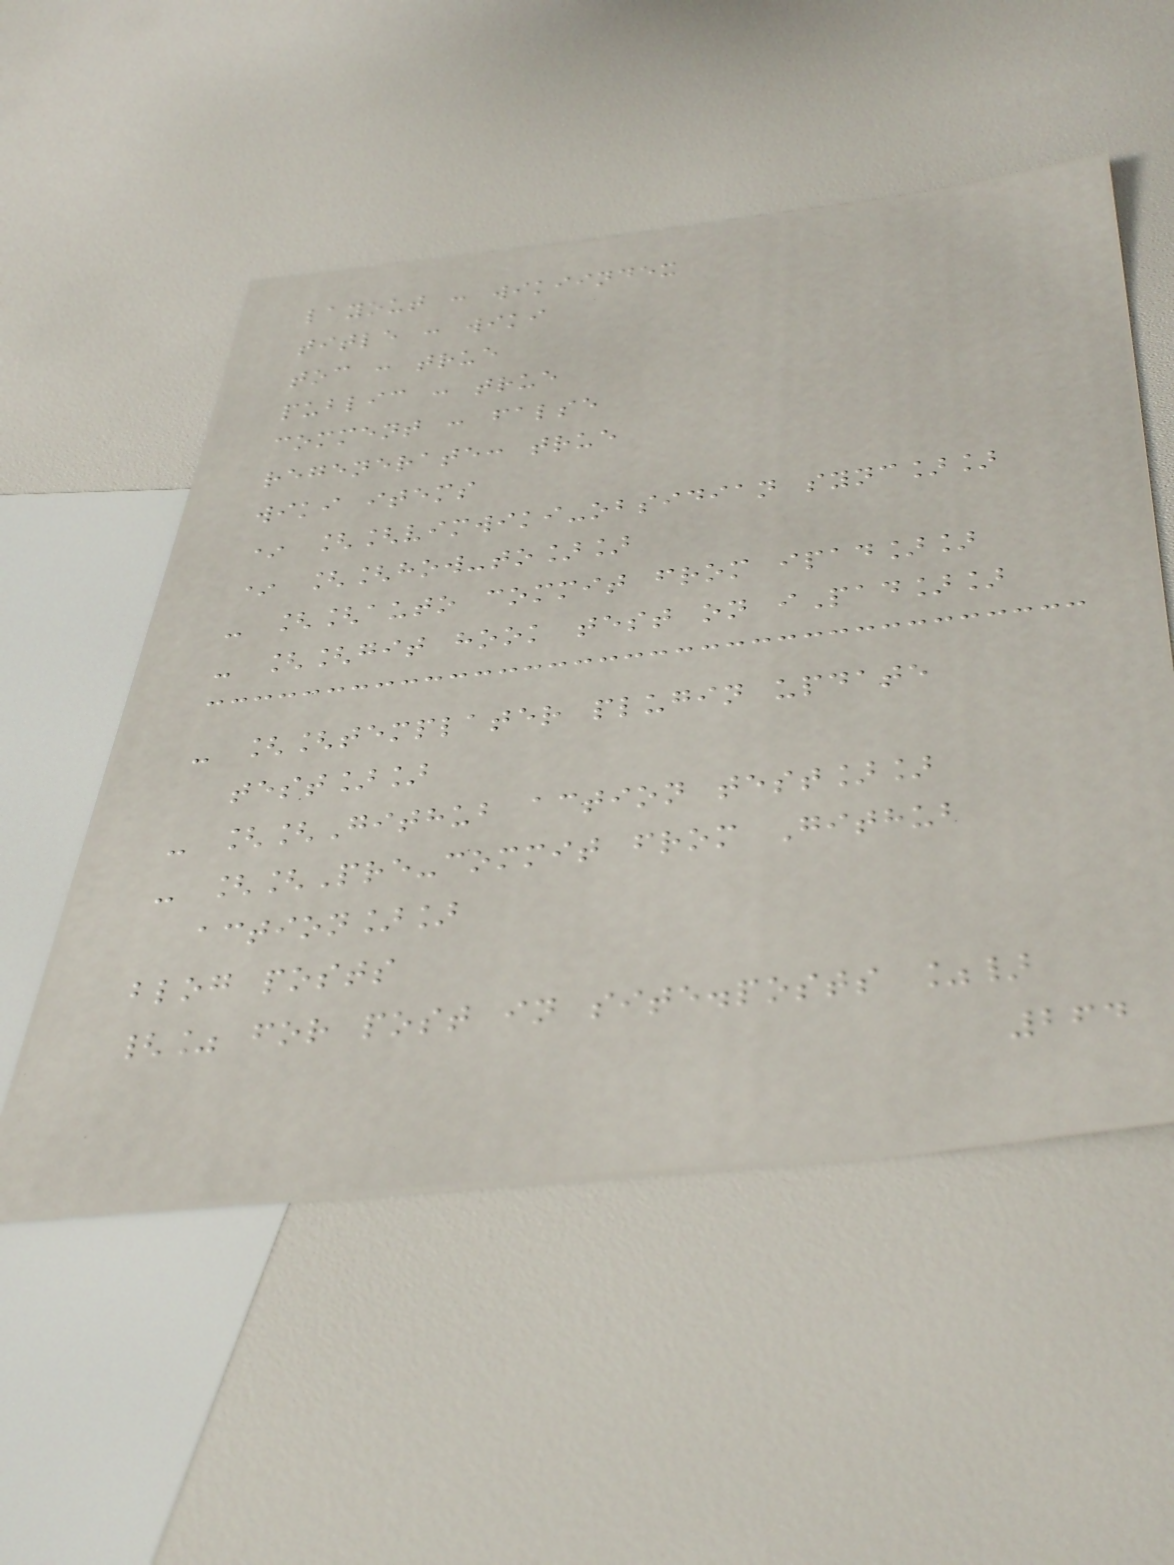layout : wikiindex
title : wiki
toc : true
public : true
comment : false
regenerate: true
wiki items
* [[vimwiki-obsidian sync]]
* [[how-to]]
- [[auto commit from ipad]]
- [[git hook test on iPad]]
- [[templater plugin update
test]]
- [[Github action test]]
- [[Pre-commit from Github
action]]
blog posts
{% for post in site.posts %}
264
